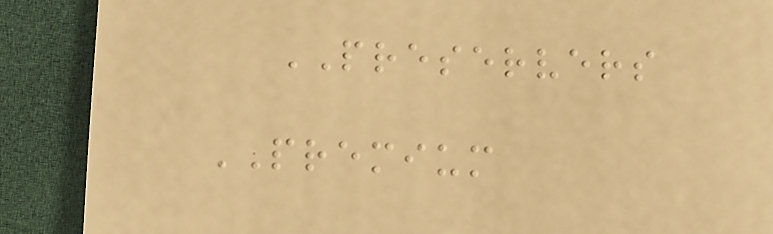PRESERVERS
PREMIUM
